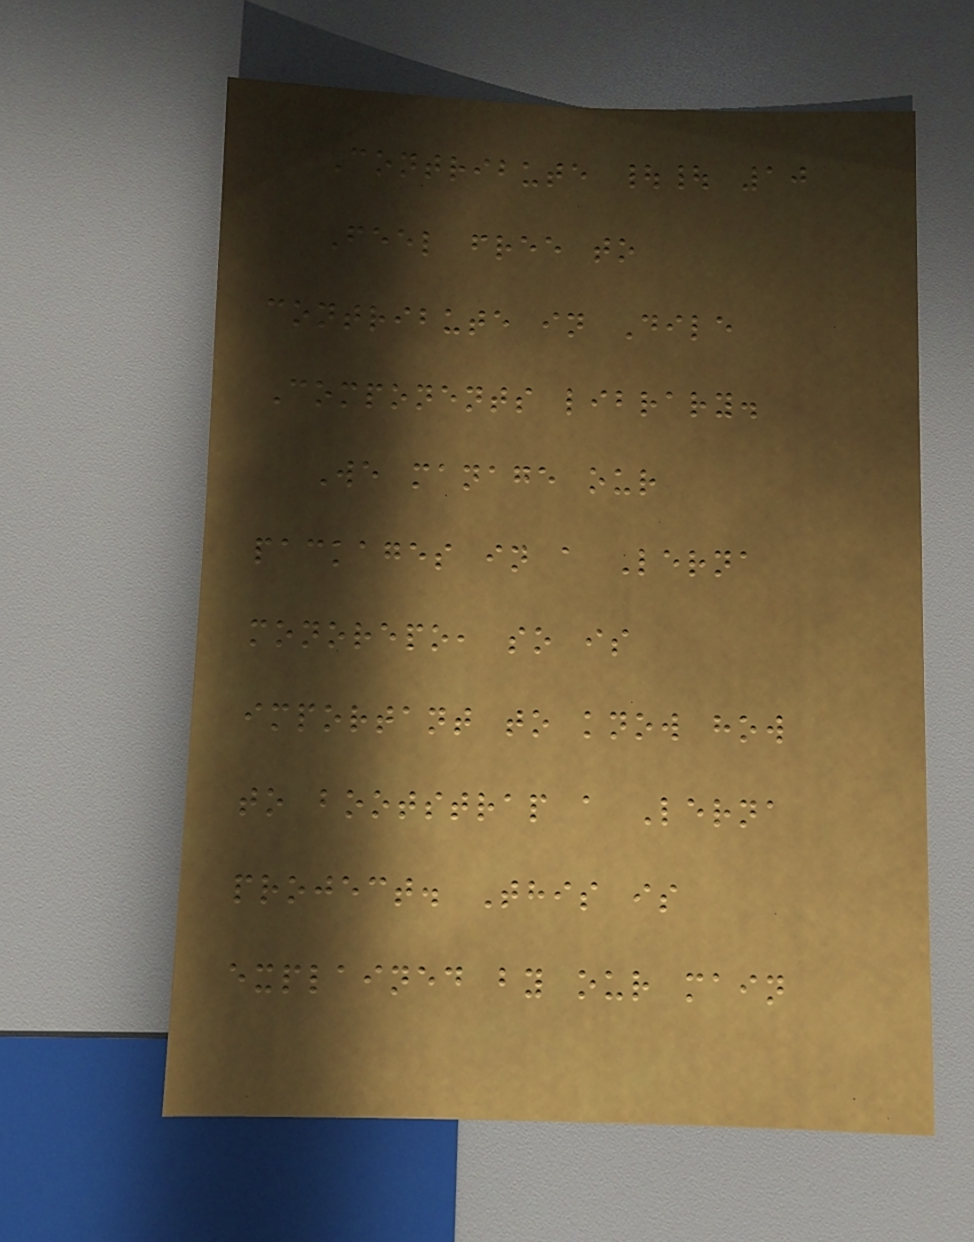Contribute || 10
Feel free to
contribute in Dile
Components library.
We manage our
packages in a Lerna
monorepo, so is
important to know how
to bootstrap a Lerna
project. This is
explained by our main
